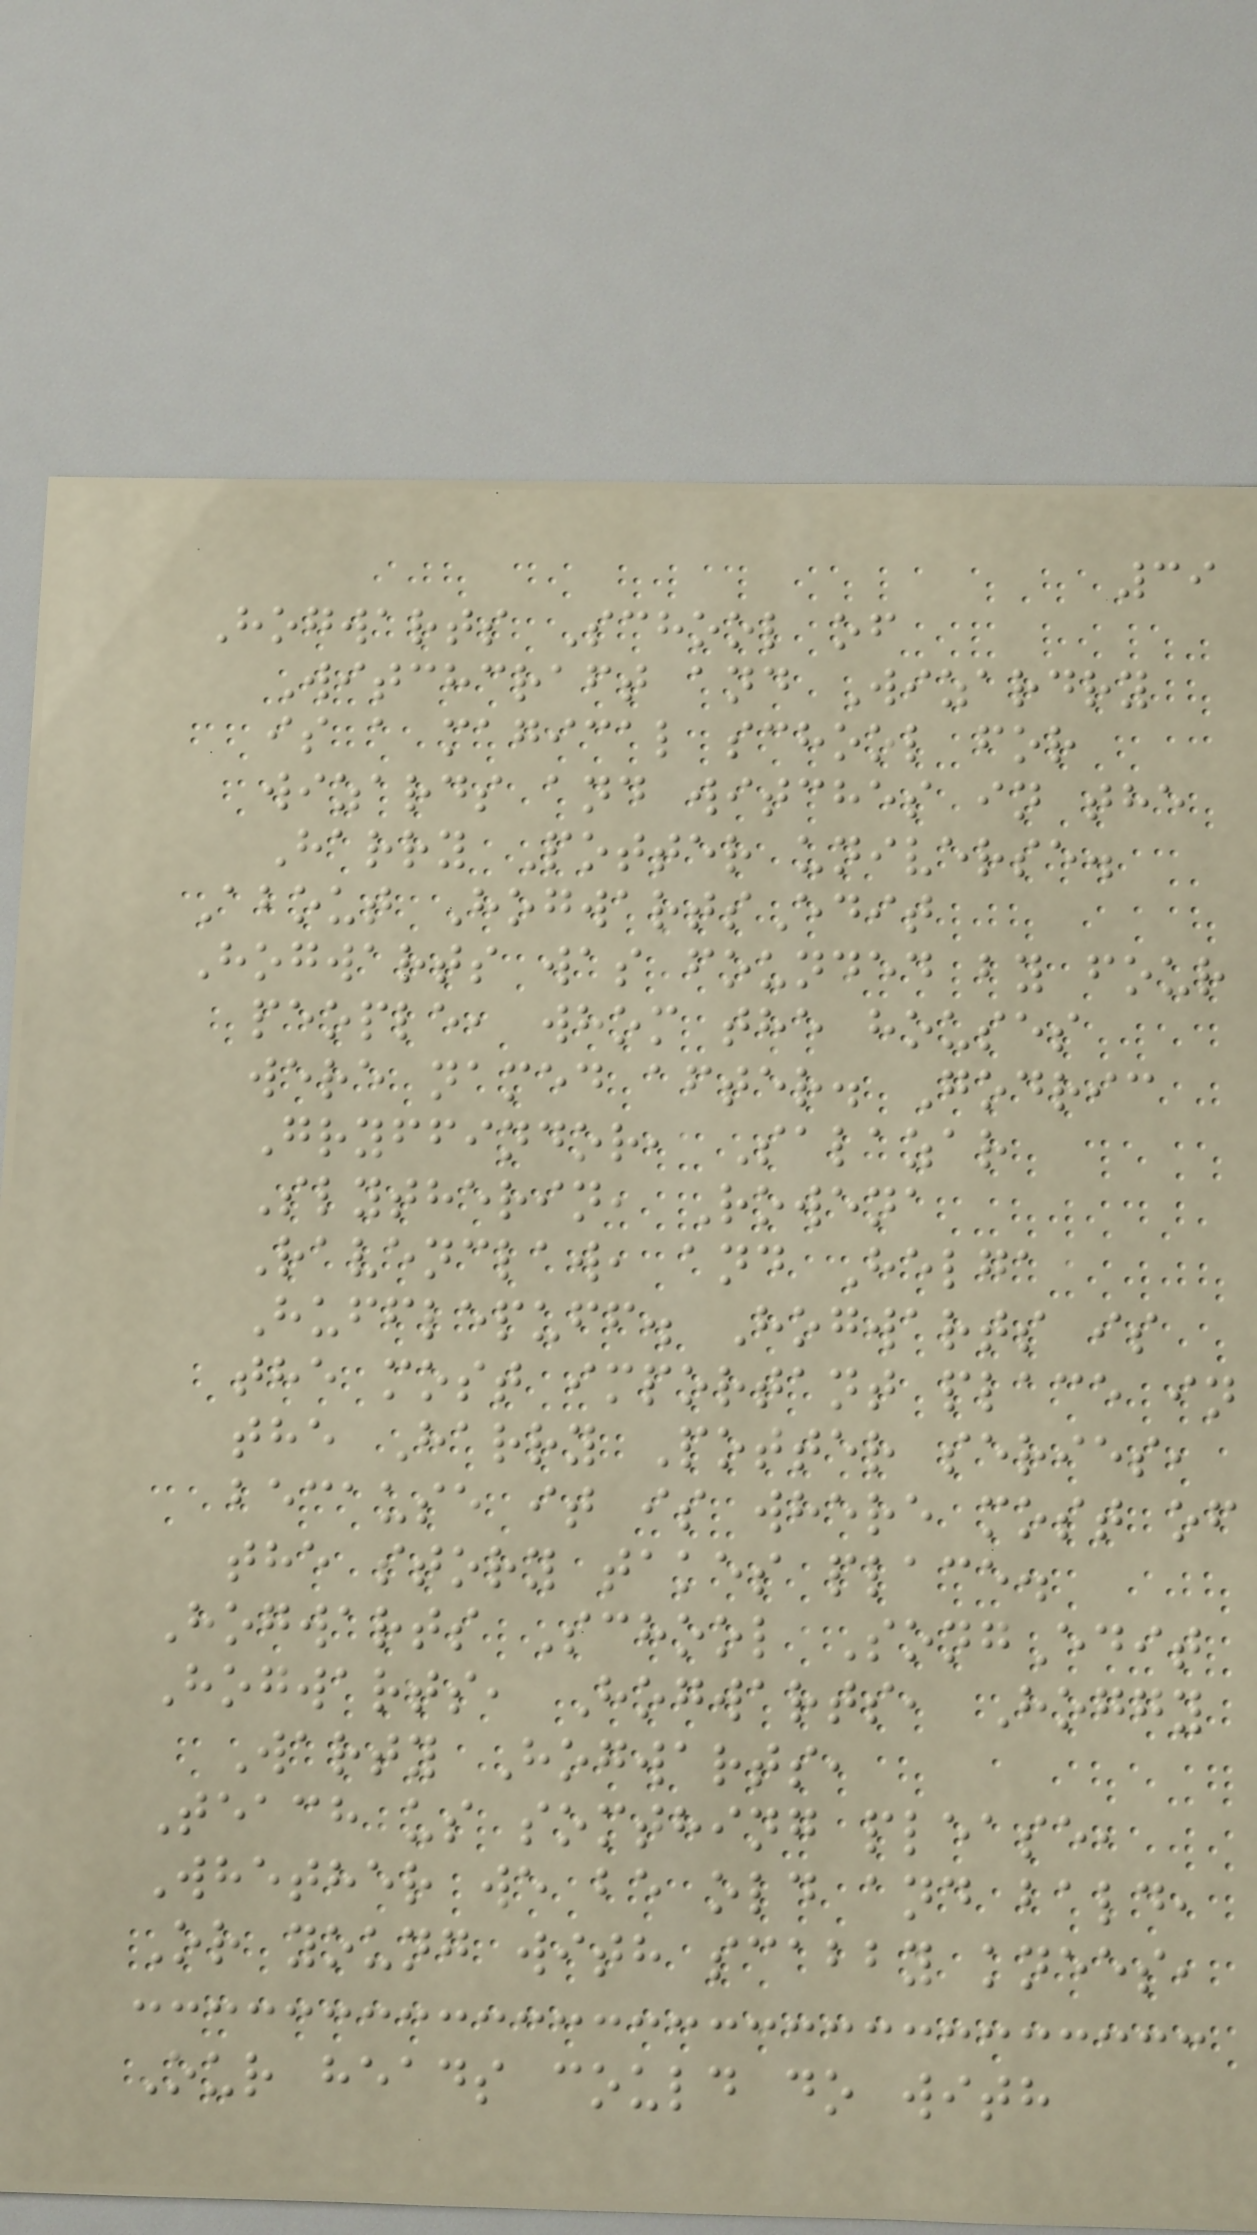39
Hogwarts School of
Witchcraft and Wizardry
is a magical school for
wizards and witches in the
Harry Potter universe.
About HogwartsEdit
Hogwarts was founded by four
people, whom the houses
were named after. Godric
Gryffindor, Salazar
Slytherin, Rowena
Ravenclaw, and Helga
Hufflepuff. Hogwarts is
the most important place in
the Harry Potter series,
because it is where most of
the story takes place.
Hogwarts School SongEdit
Hogwarts, Hogwarts, Hoggy
Warty Hogwarts,
Teach us somthing please,
Whether we be old and bald,
Or young with scabby knees,
Our heads could do with
